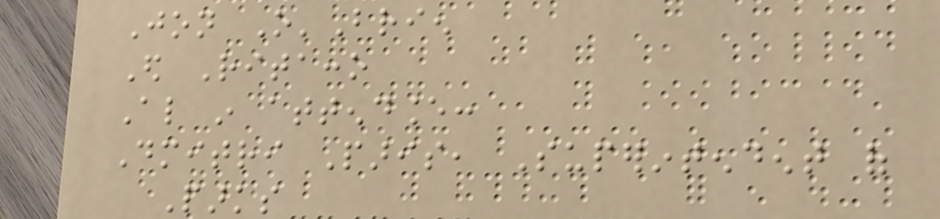Jon O'Brien
Ed Ritacco
Also in attendance:
Dmitri Paris, Superintendent of
Parks
